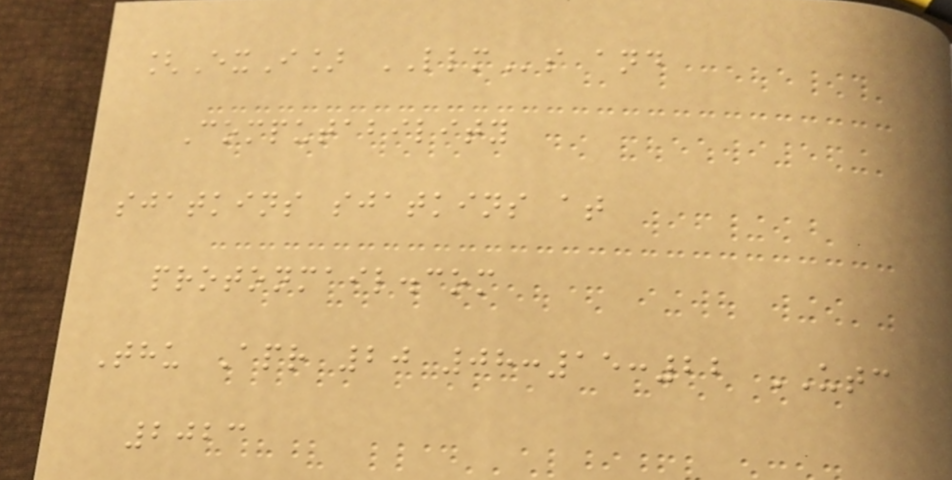[ExI] LLMs and
Computability
sjatkins sjatkins at
protonmail.com
Thu Apr 20 08:15:22 UTC
2023
